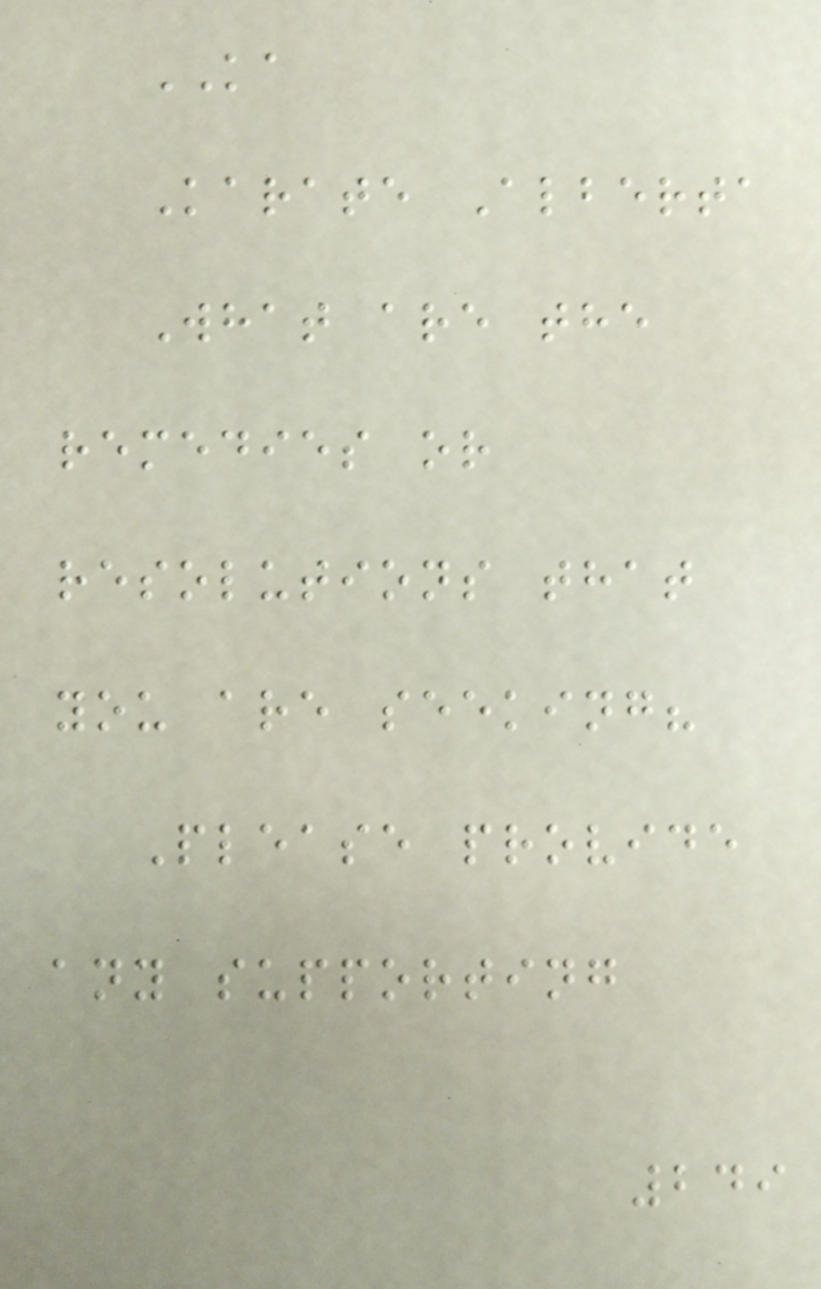KA
Karate Alberta
What are the
remedies or
resolutions that
you are seeking?
Please provide
any supporting
249
